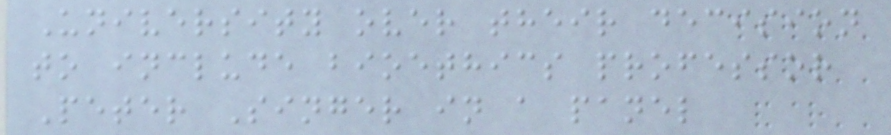University over their decision
to include bioethics professor
Peter Singer in a panel
